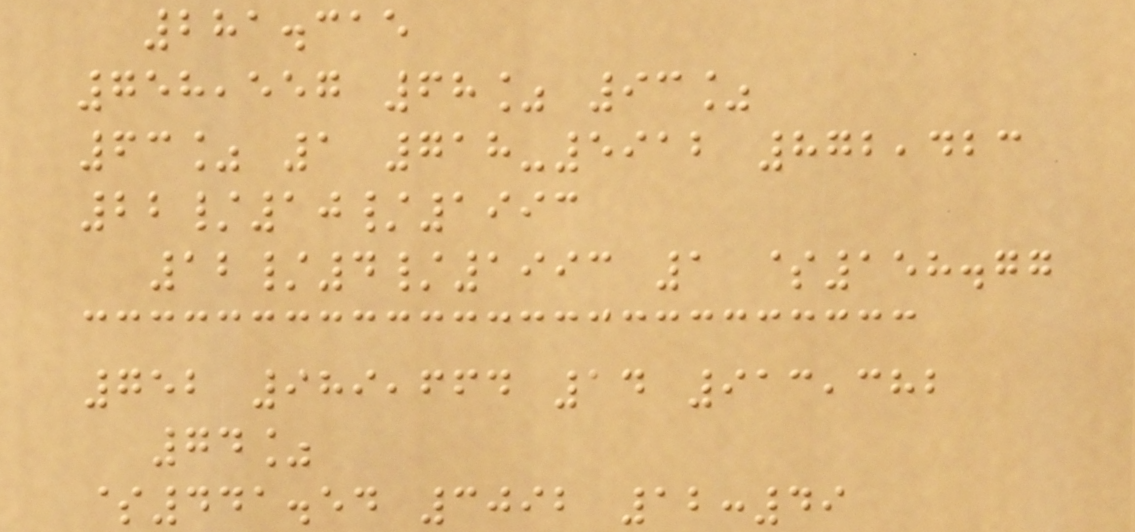281.315
758,557 68% 93%
63% 1 718-5912 872,423
22/10/1993
12/4/1993 1 $158.77
752 989,664 14 913,382
74%
$441.54 3092 12:49
